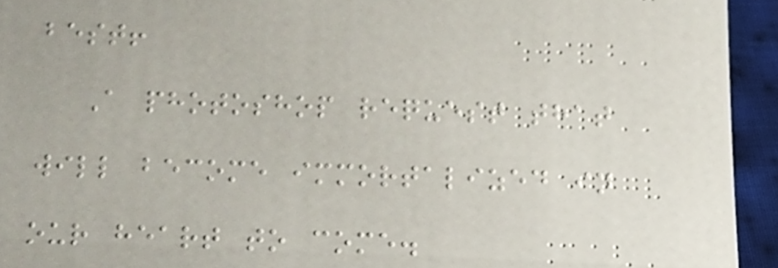best!
A photoshop request that
will become immortalized in
our heart to come.
